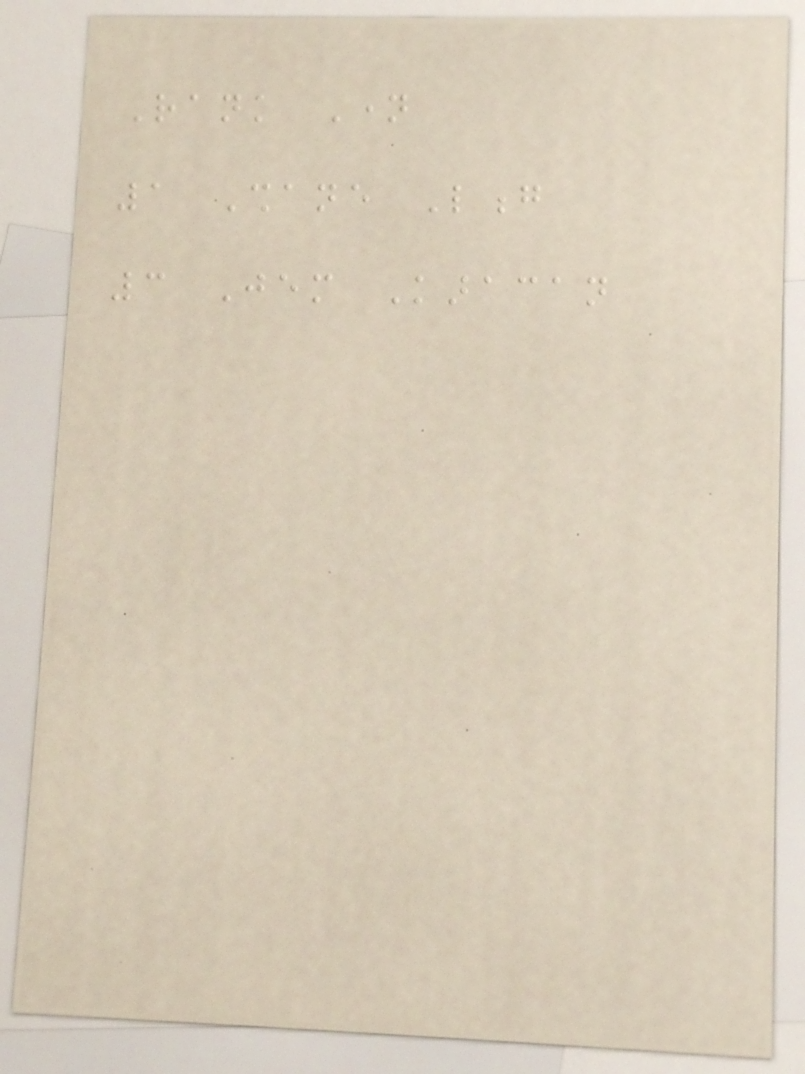Rank Name
1 Shane Long
3 Jem Karacan
